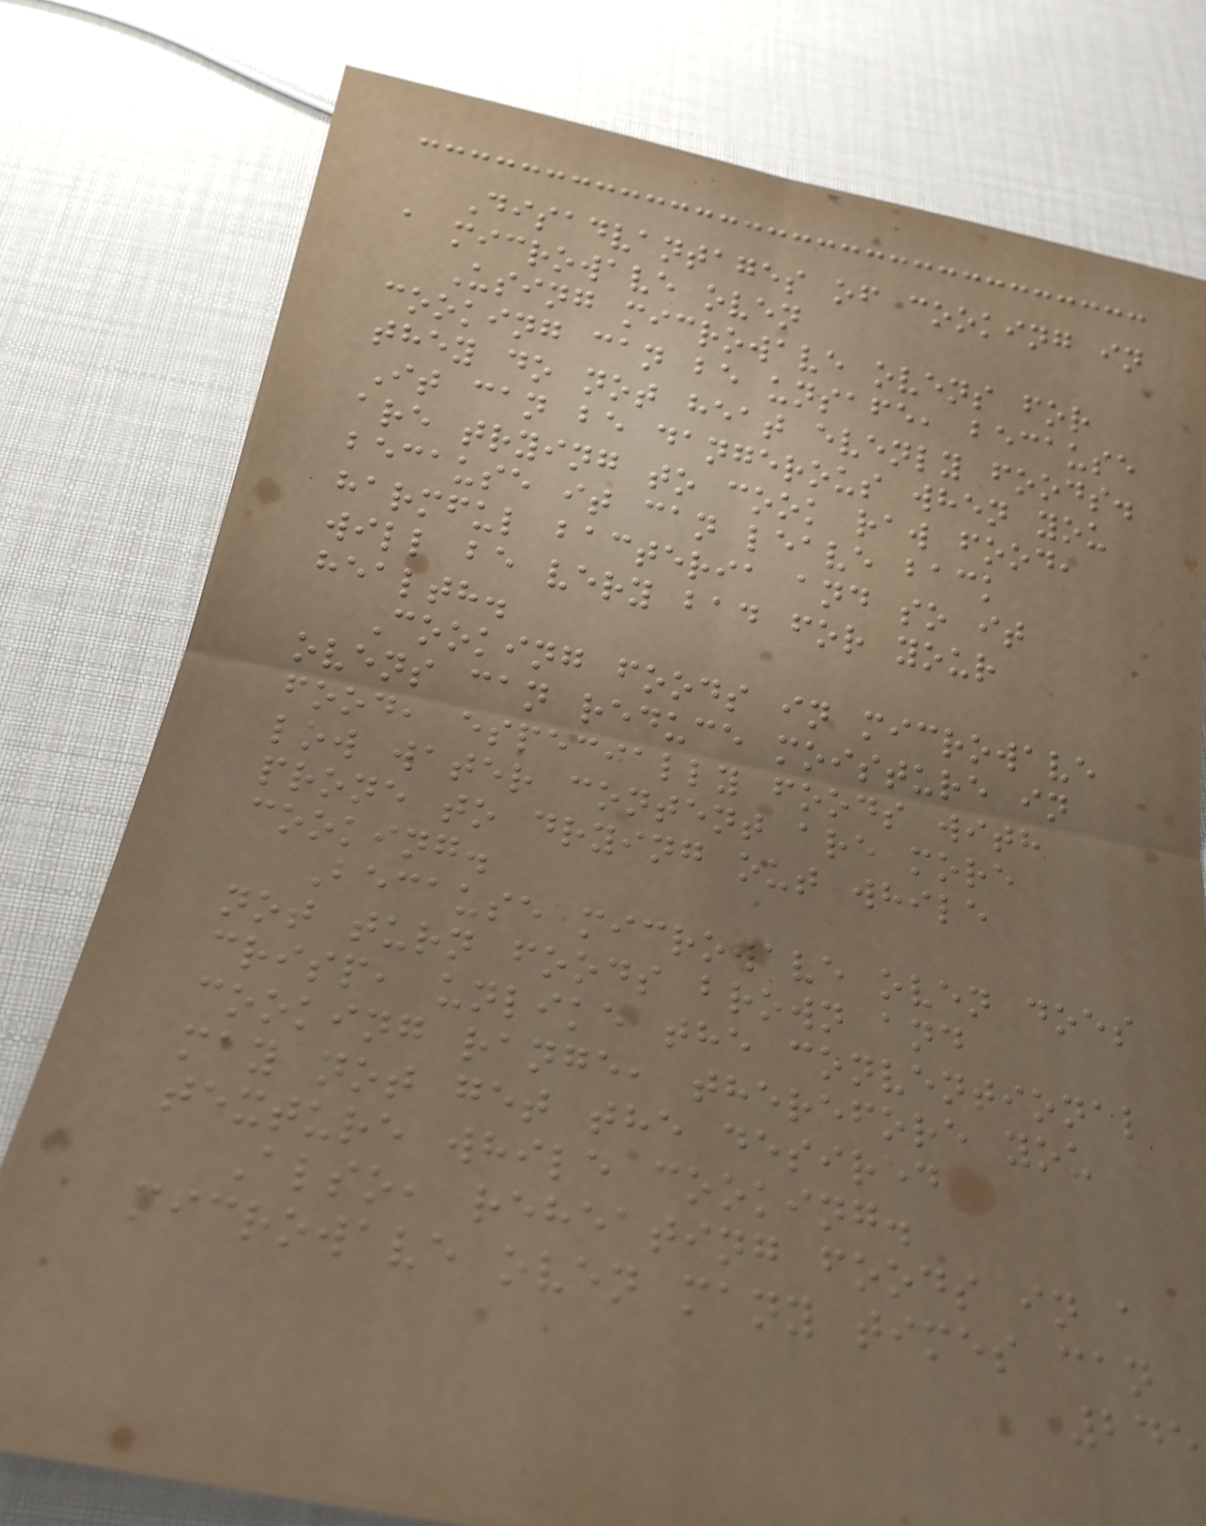Disadvantages of cooking in
a microwave oven
Using microwave ovens for
cooking can be unsafe, because
they do not heat evenly foods.
It can be dangerous when you
are trying to cook raw food,
because it can leave back
harmful bacteria and so it
will be very bad for your
health.
Cooking foods in microwave
ovens can reduce moisture in
food, especially foods with
low water content are more
prone to drying out while
cooking.
Because microwave oven does
not turn foods brown and
crisp, unlike the conventional
cooking range, therefore you
may not get the desired
texture while cooking.
Also, reheating foods in a
microwave oven many times can
245
